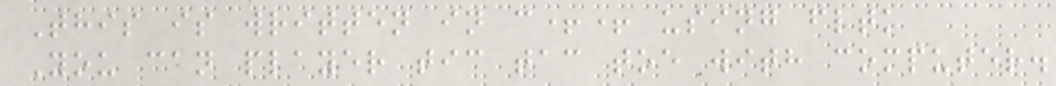This is written in c++ using fltk
You can player tic tac toe with computer.
